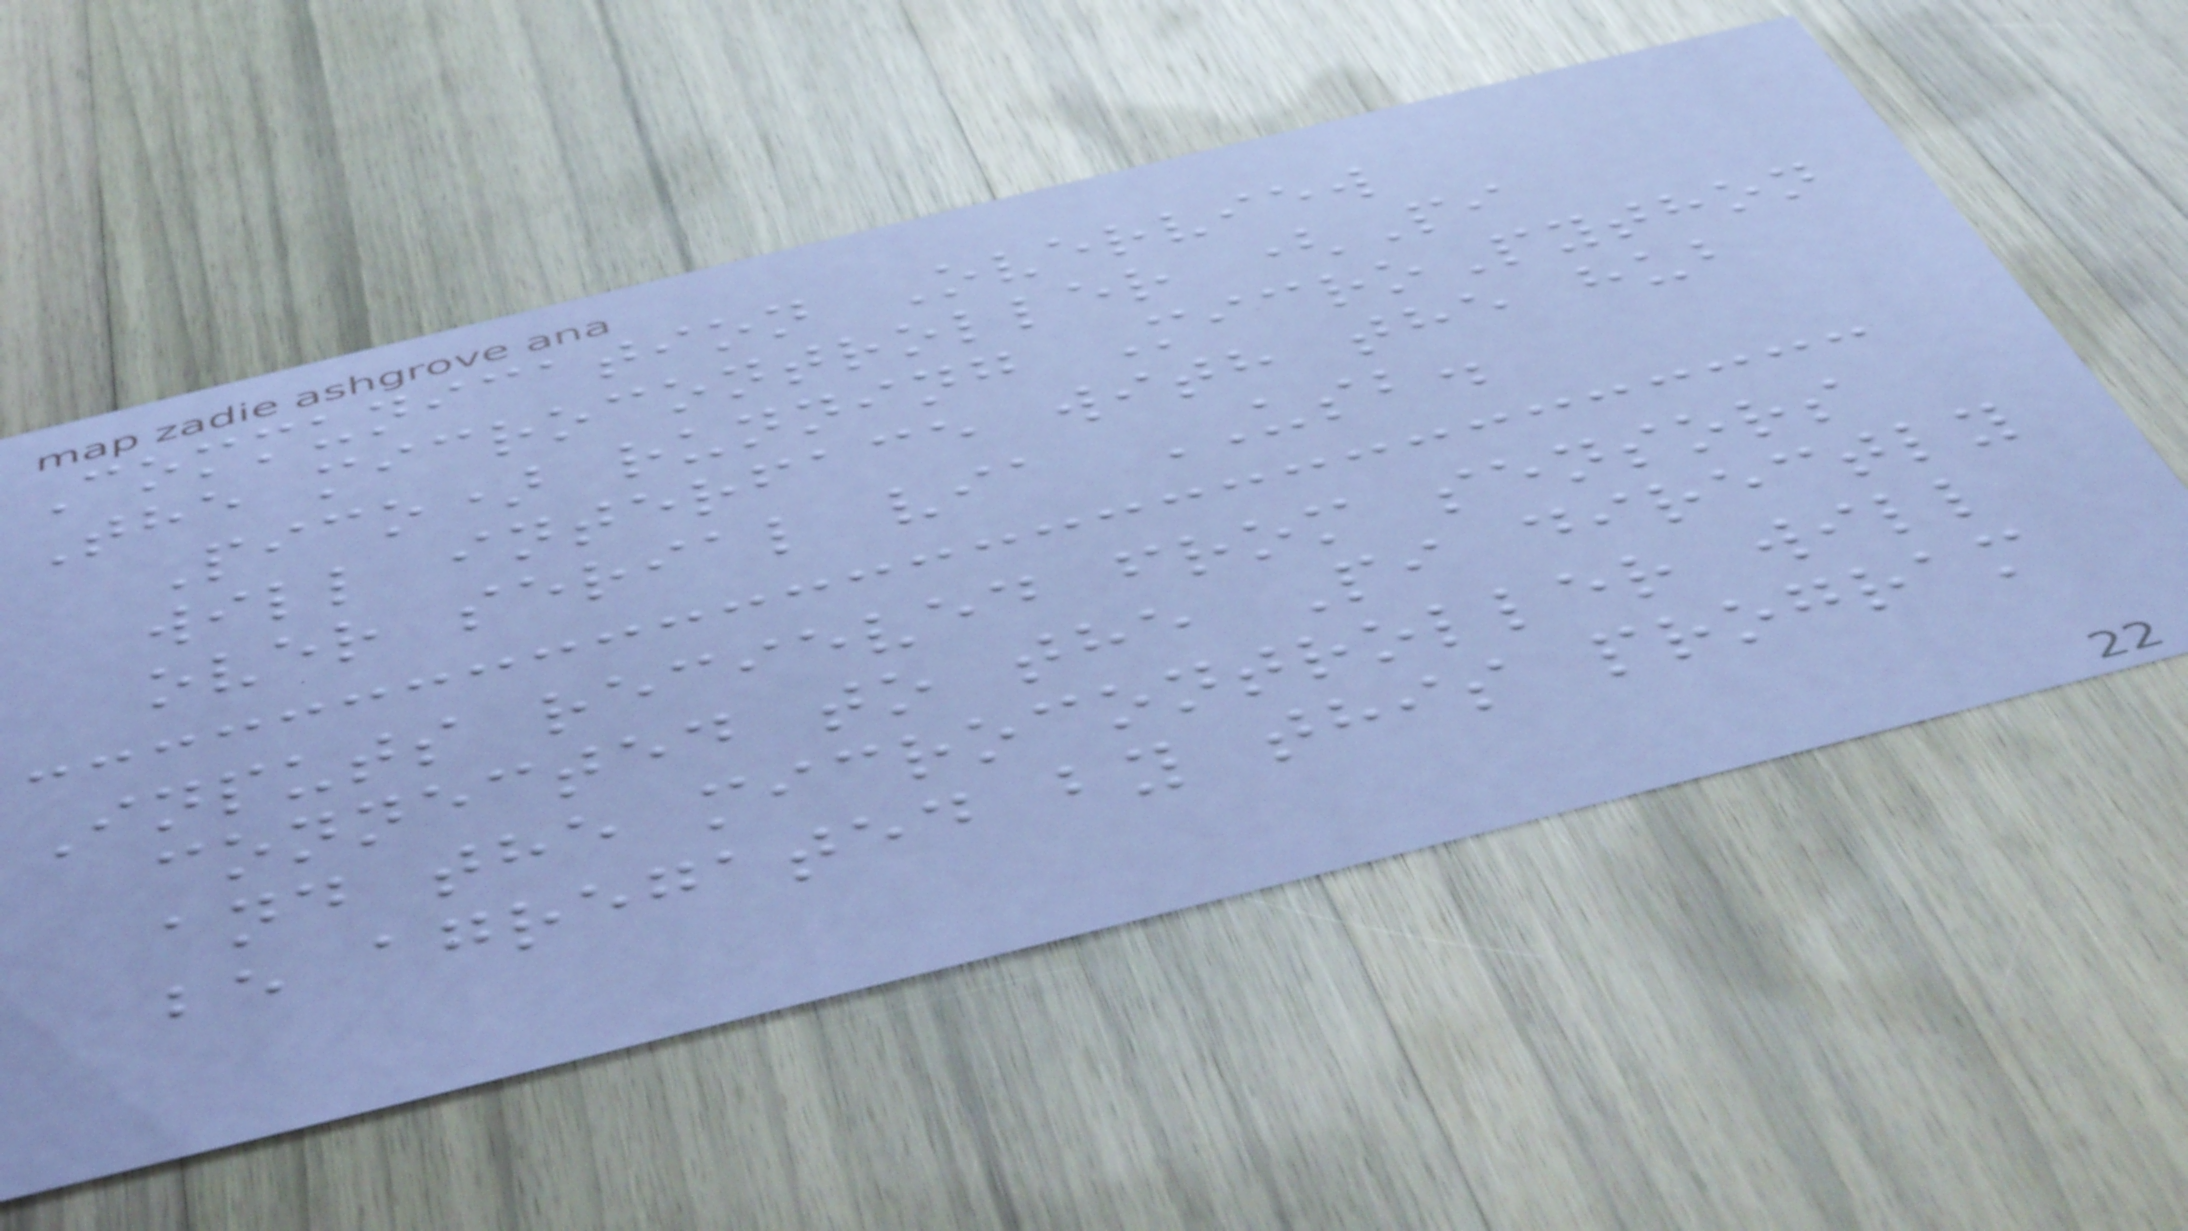Communication Overview
The microcontroller (Pi
Pico) running MicroPython
will interface with the hub
over serial via USB.
Inputs recieved from sensors
connected to the Pi directly
and the microcontroller will
be agregated by this program
